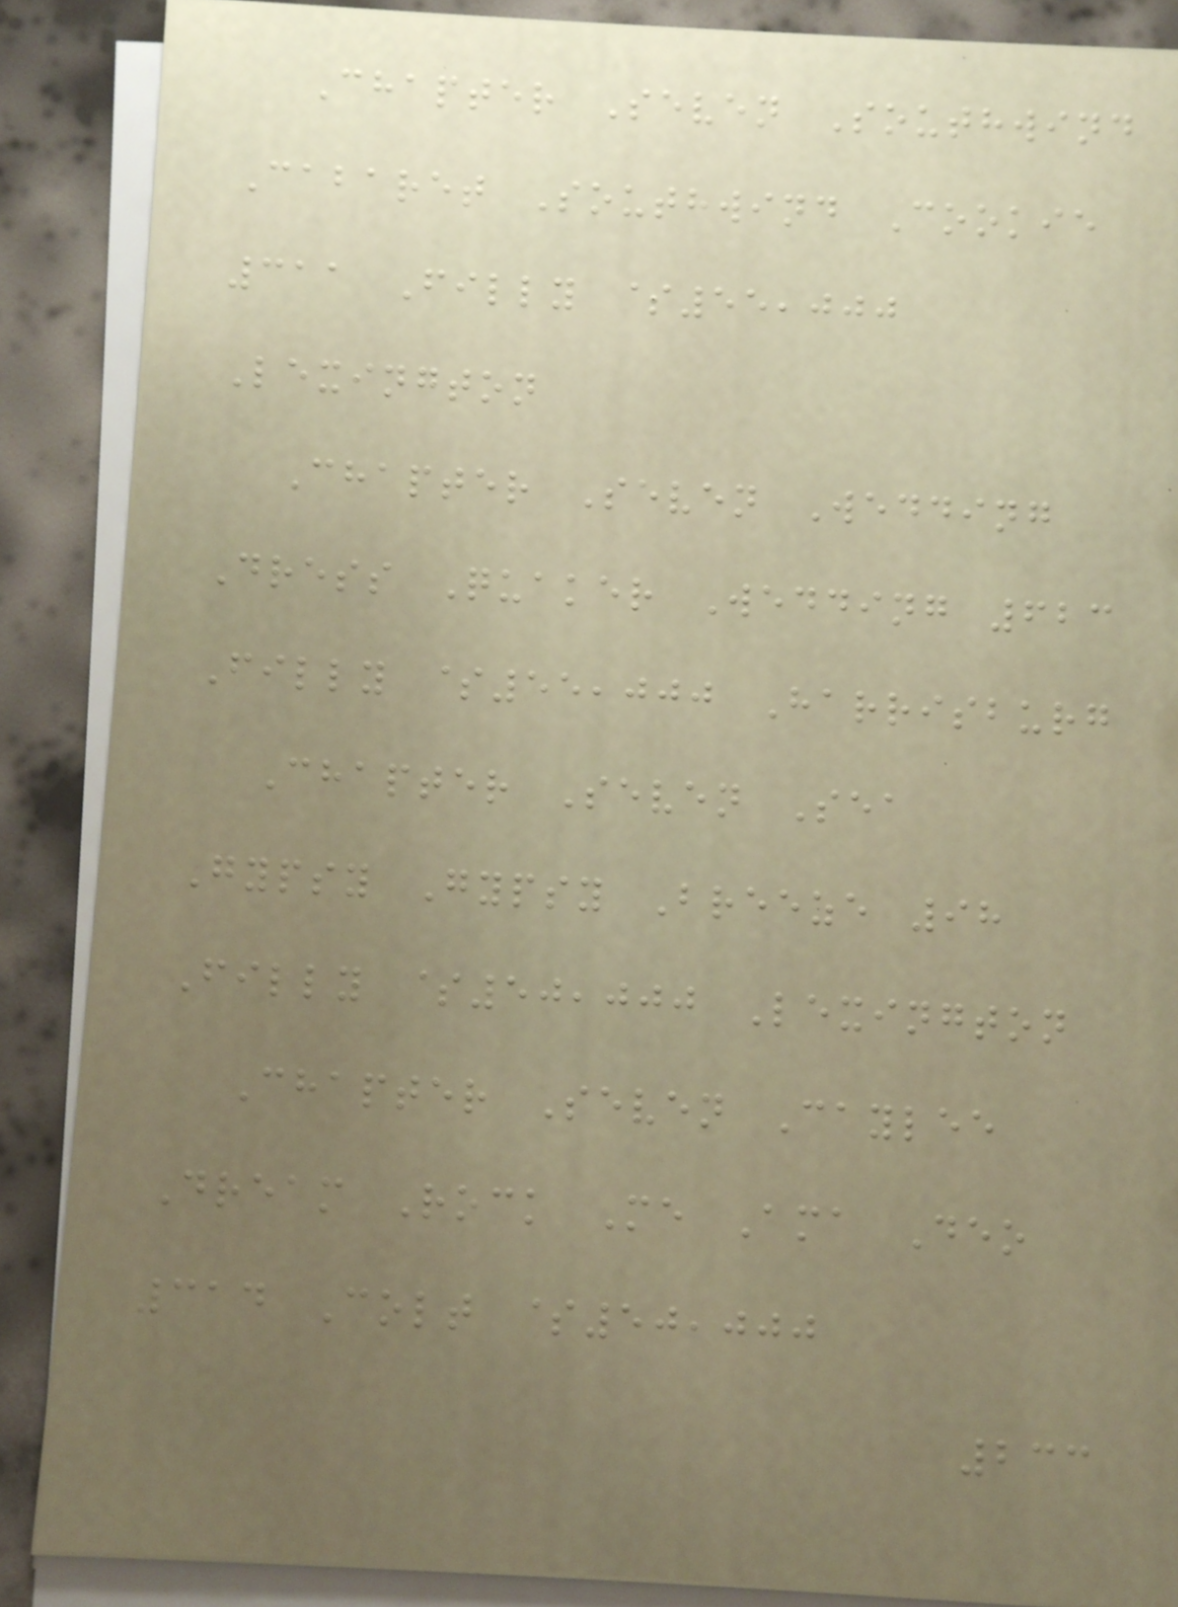Chapter Seven Southwind
Cabaret Southwind Cookie
311 Filly $55,000
Lexington
Chapter Seven Wedding
Dress Quaker Wedding 623
Filly $55,000 Harrisburg
Chapter Seven Sea
Gypsy Gypsy Breeze 98
Filly $50,000 Lexington
Chapter Seven Caylee
Dream Rock Me Ama Deo
314 Colt $50,000
233
